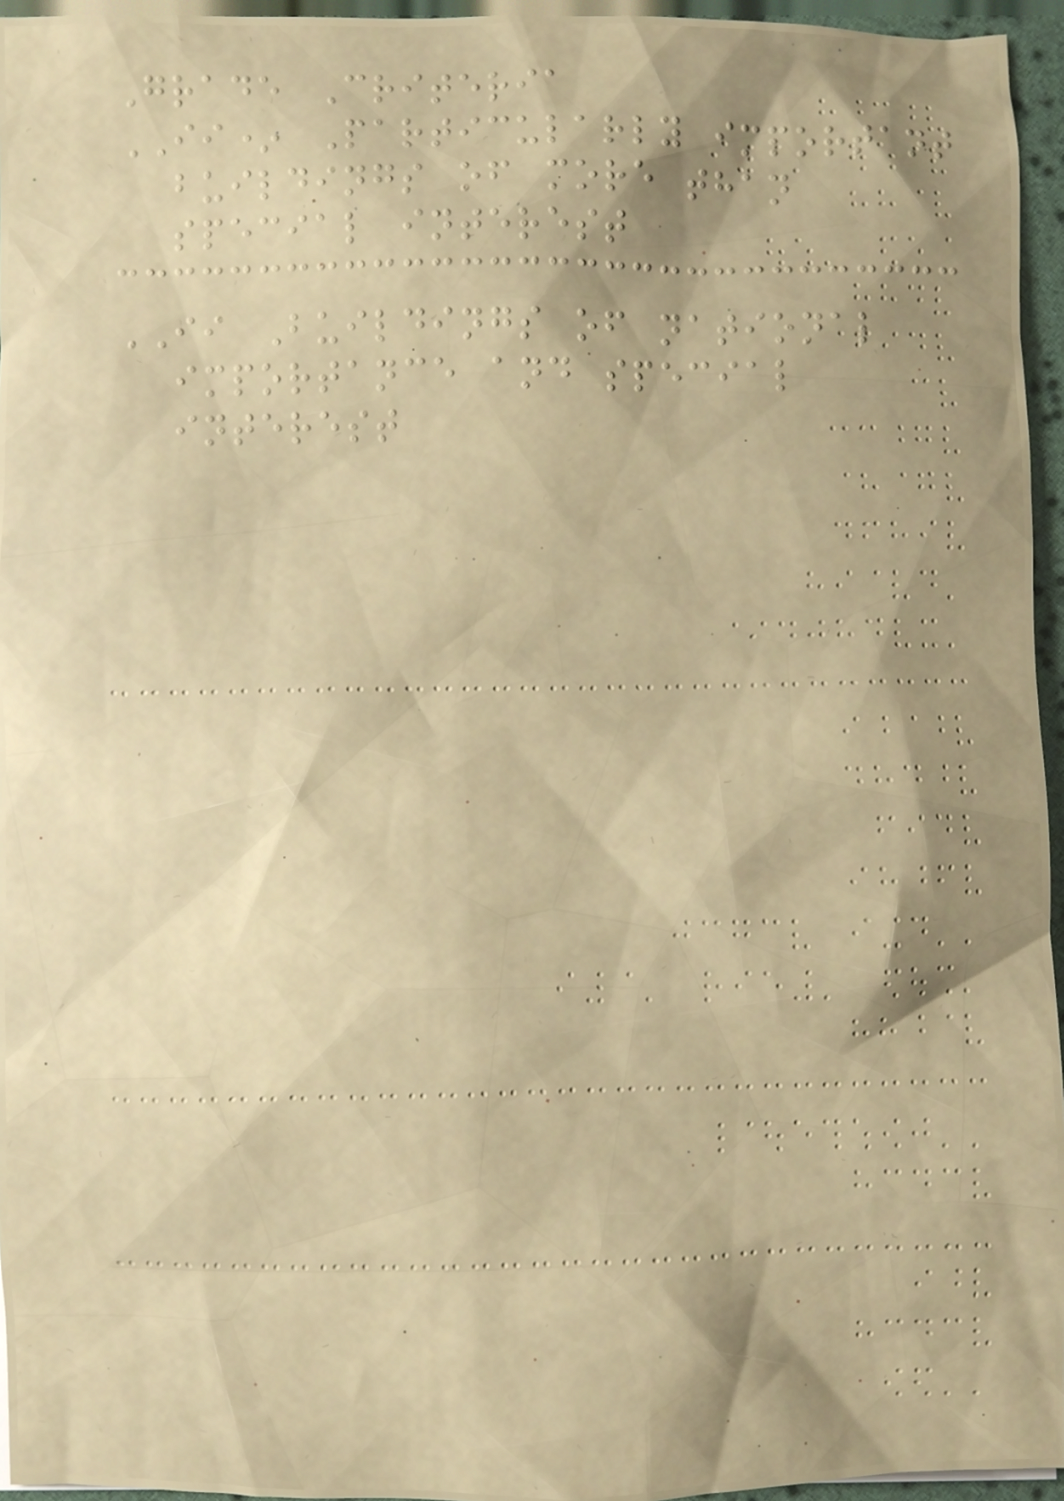Grade Criteria
II* Particularly important
buildings of more than
special interest
II Buildings of national
importance and special
interest
